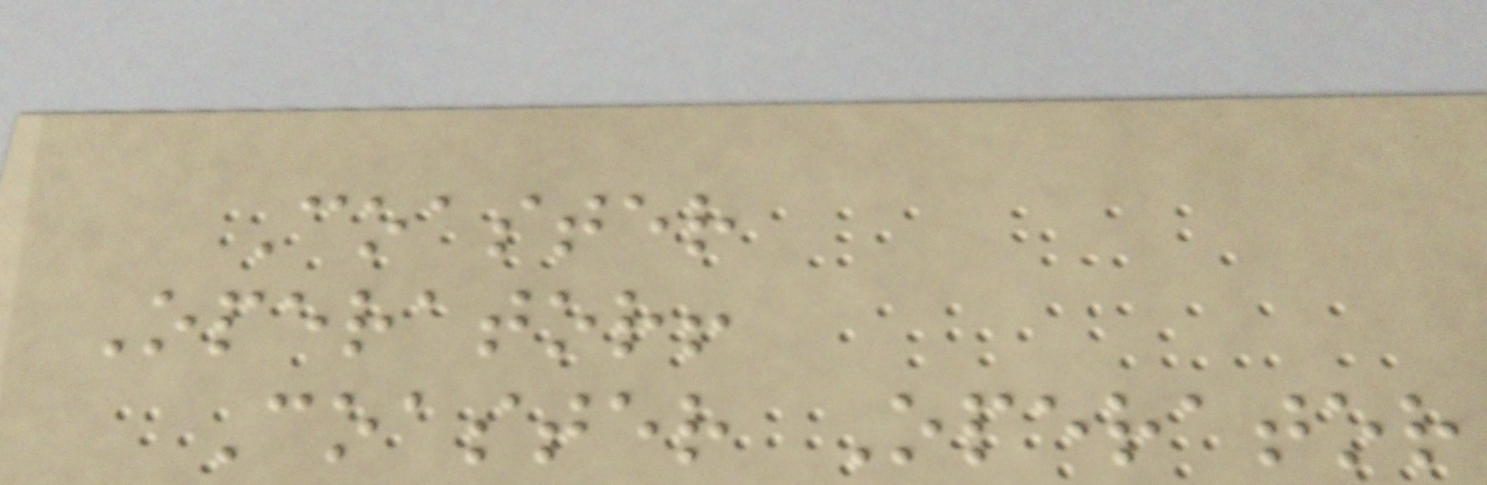Coaster
Operator!
Coaster Operator
